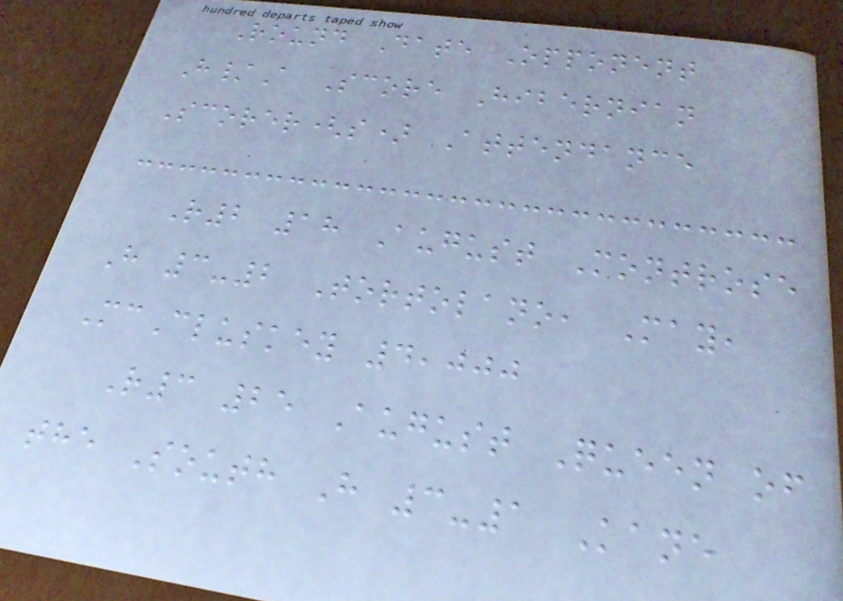Round Date Opponent
H/A Score Hibernian
Scorer(s) Attendance
R2 18 August Montrose
H 3-2 Tortolano, May,
McCluskey 4,000
R3 25 August Queen of
the South H 3-1 Kane
